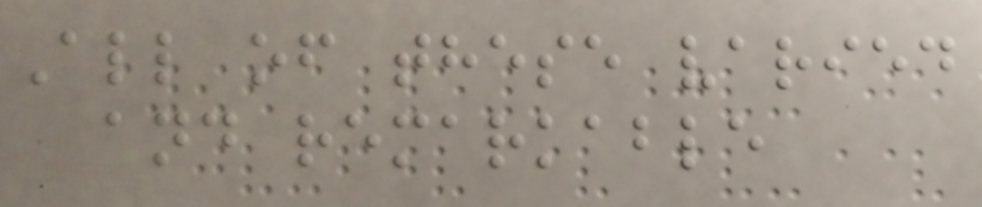All of these varied
and remarkable
